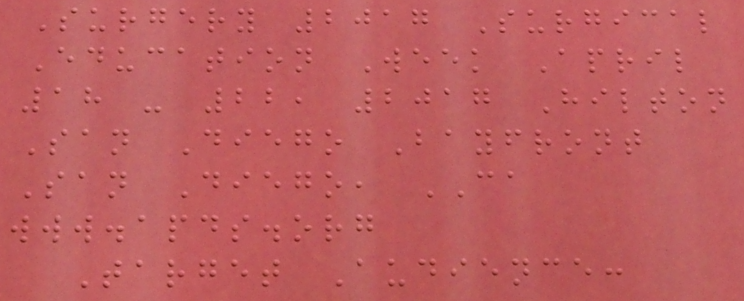Surgery 2017 Surgical
Education Week April
18 - 22, 2017 Hilton
San Diego Bayfront
San Diego, CA
www.apds.org
Target Audience:
